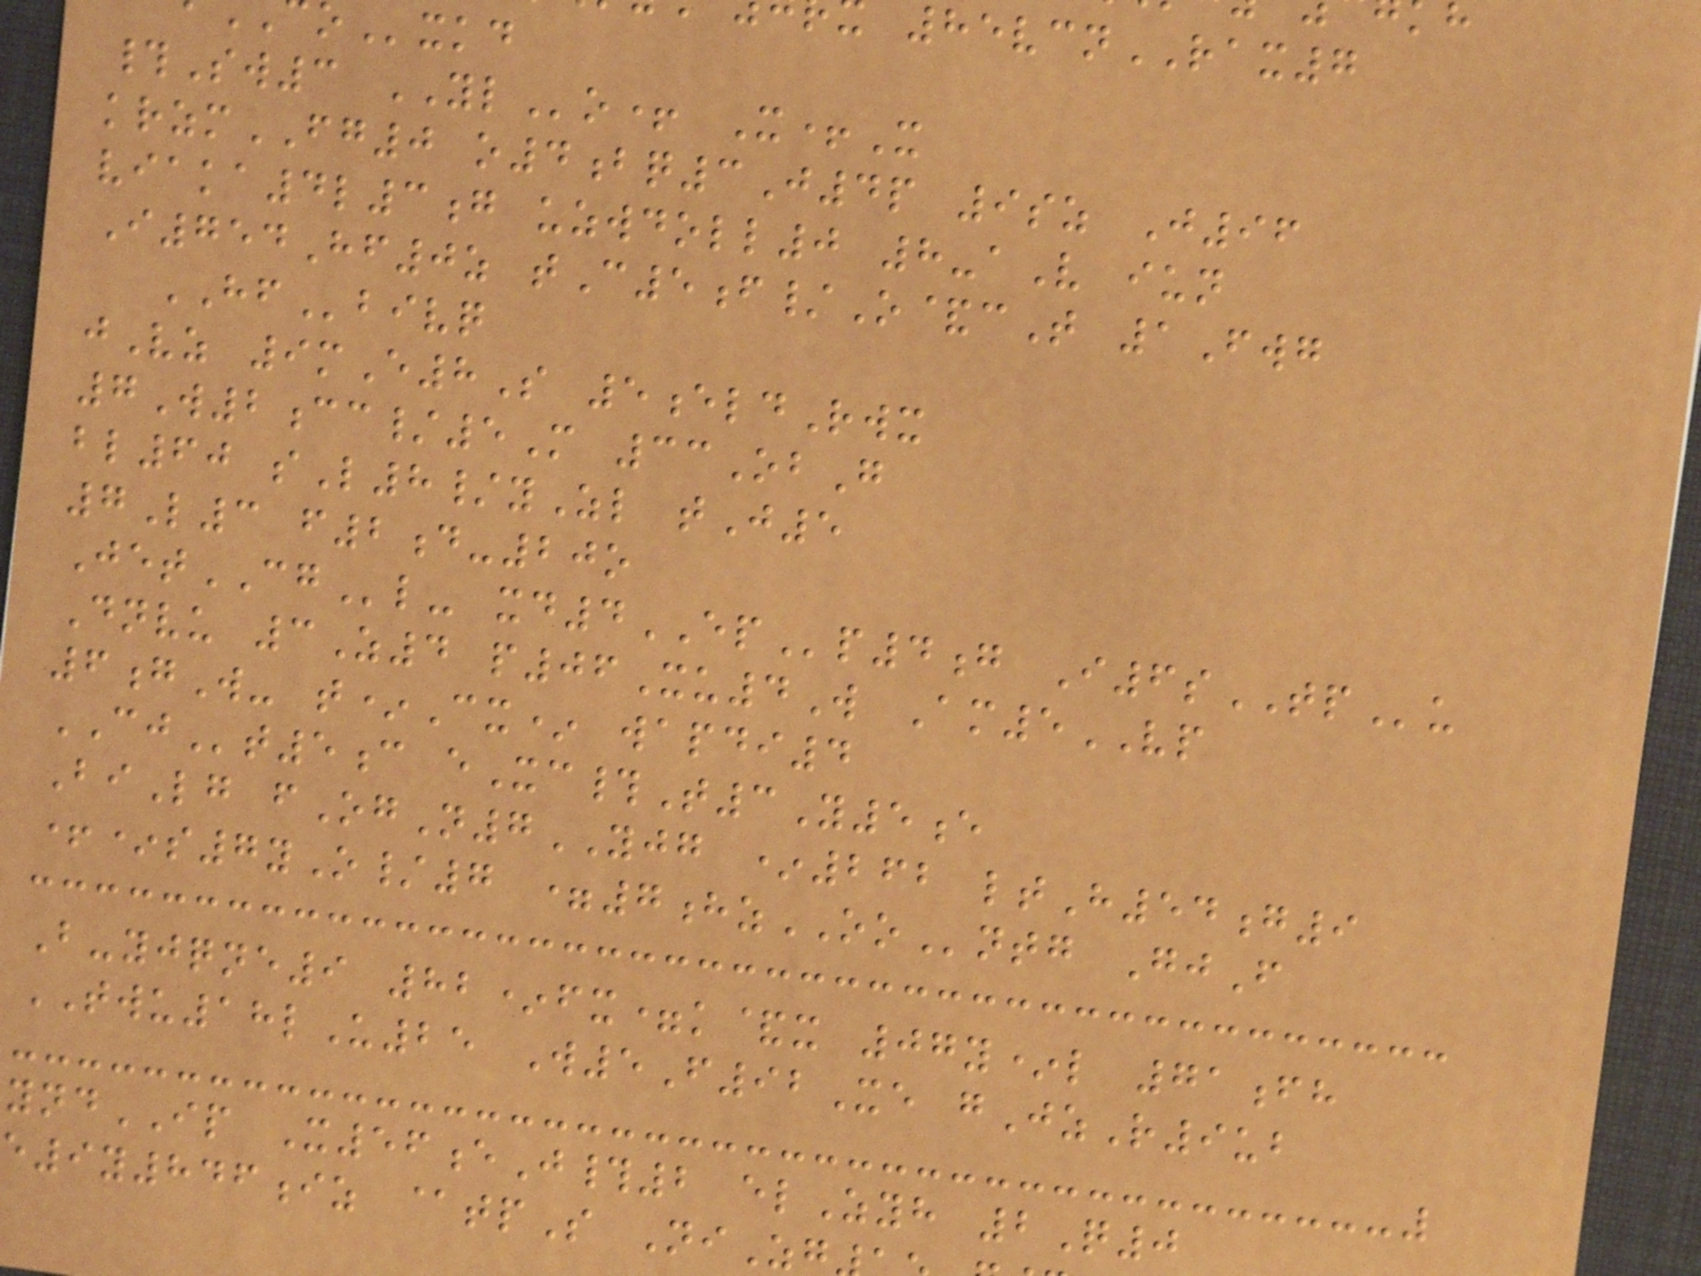85vcnRAX7
#Sw3 YLo+ X+X
krzmFG0 o4bq3J4p 9sz J96
viaka4l3g uzwdoll0 8-aV iun
I754Hf0z tC5f/O&cT 1Fwg
HFbivq
jVz 9mE8S 5eldRwx
7W2cc/5M 33ObG
bl60 sL8/yZl tJ5
7L3 f2d-20o
JetCGl- xd4EPp4g I6sTPu
Dnvu 3Z4 p06Xu4W Am5VP
6gW- t*Cx* wapdi4
CJt5c eXc#T3Y5e
BiLg fOgN7YJG *262 ltH54g9
+*s7yO/7 =7hzOOntg GjF
B-yjqne9 82*fx=k&x 07y*l 71fh
TWU18lU25 W5F92Xe gJzR9ub
yndIP X56eJ#2 elZyh 2Q0
e9y846iz @tpS NiZg
